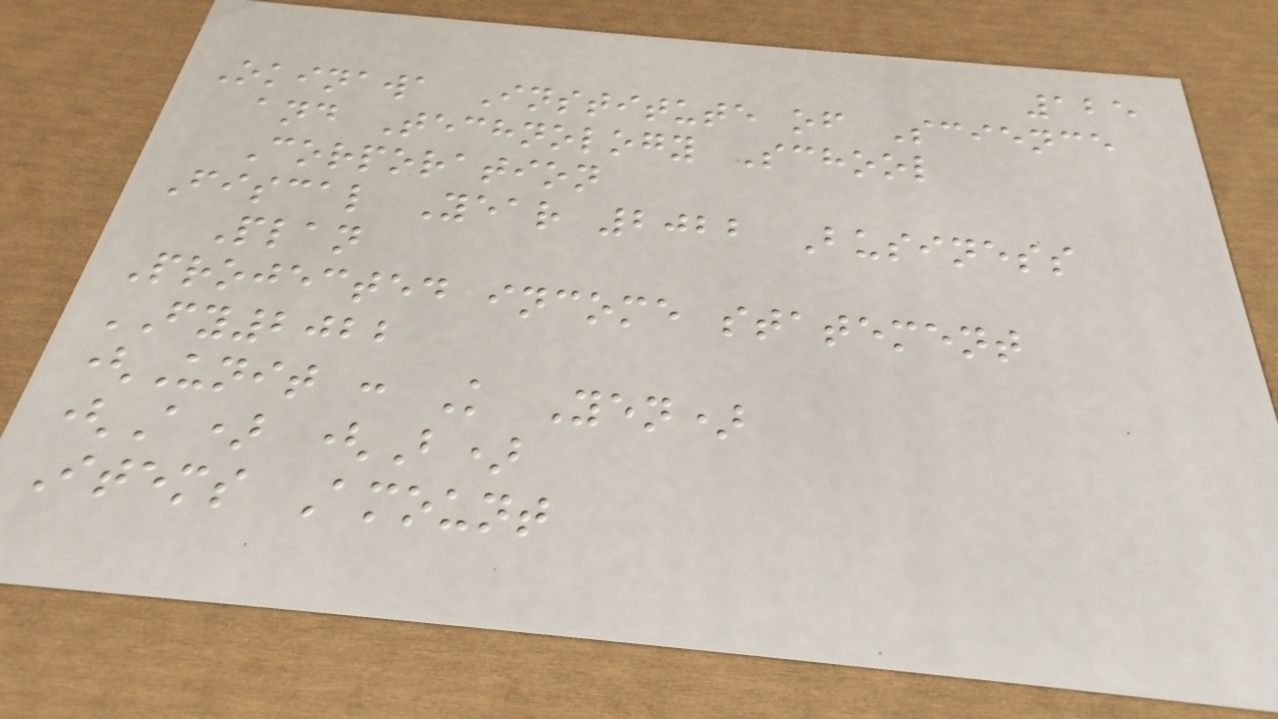125
Okinawa Institute of Science
and Technology School
Corporation
Fiscal Year 2022 Business
Plan
Projected income statement
FY2022
(Unit : K Yen)
(A) (B)
Items Amount
